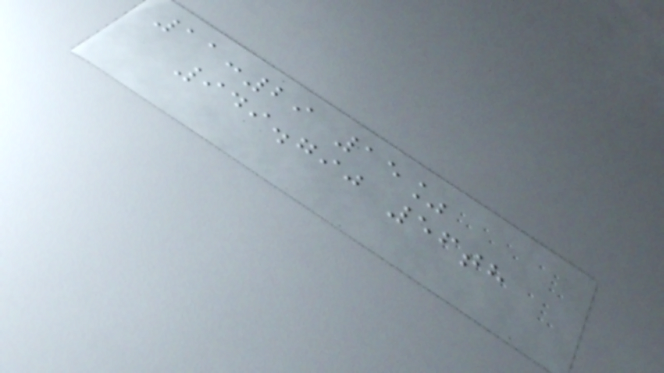11:29 15%
949.790 56th
